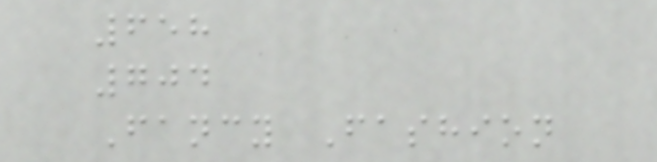658
704
Fancy Fashion
